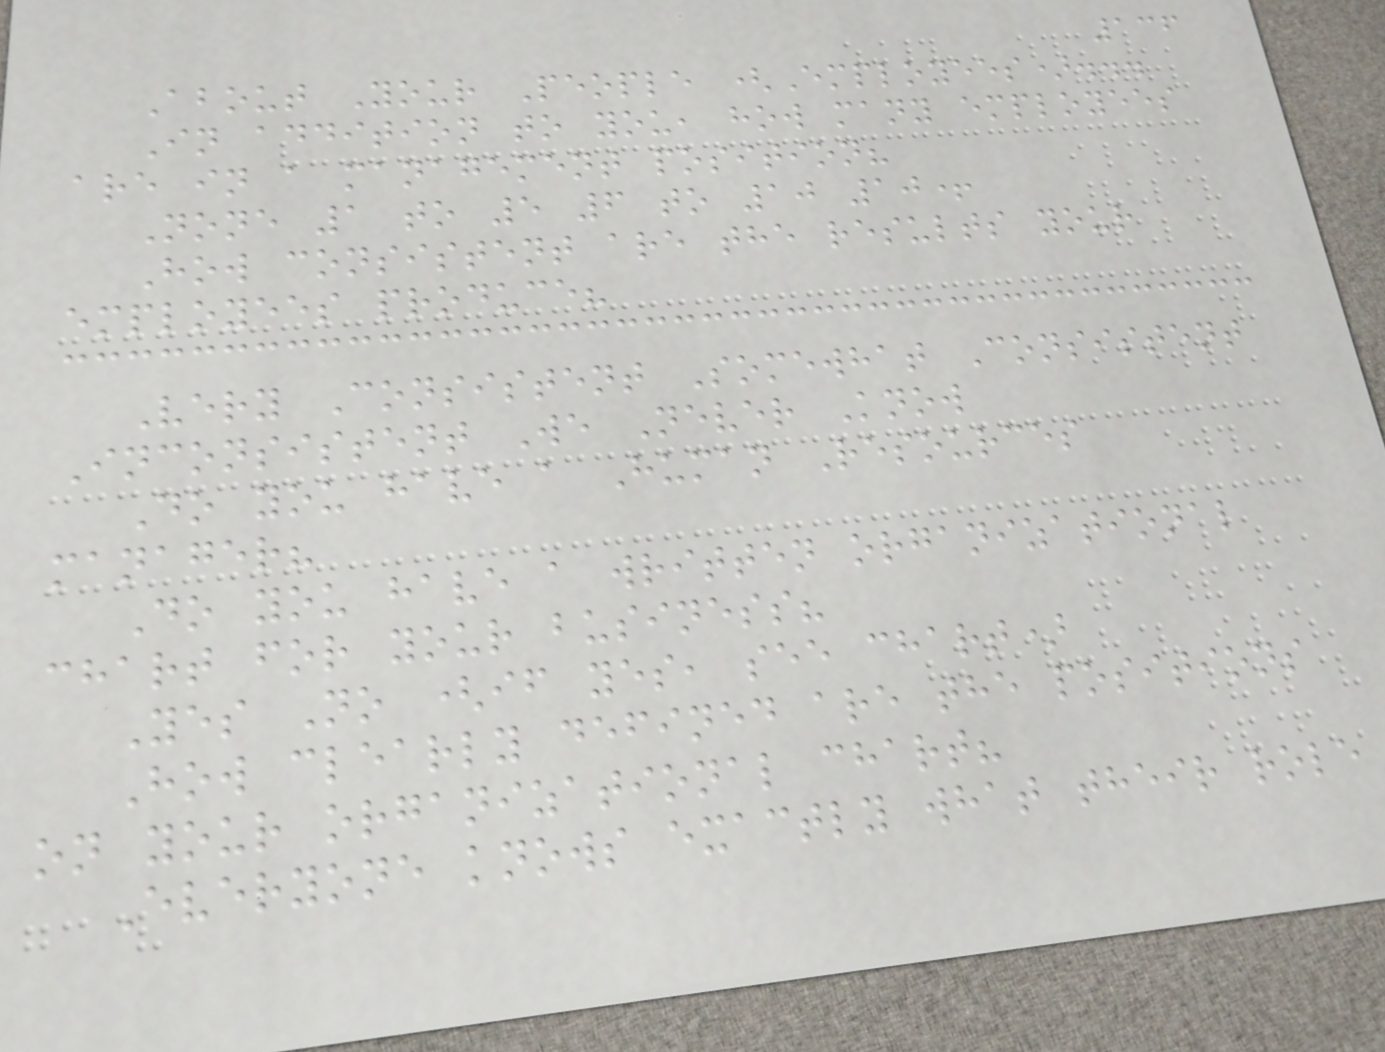136
About Your People (Employees)...
In addition to you, how many employees
are in a management position?
None 1 to 5 6 to 10 10+
How consistent are the results your
employees produce?
Very Consistent Somewhat Consistent
Inconsistent We Never Know
Do you have a Human Resources
manager?
Do you have a written organizational
chart for your business?
Yes No (if yes, see chart)
How clearly defined are the positions
on your organizational chart?
Everyone knows exactly what their role
